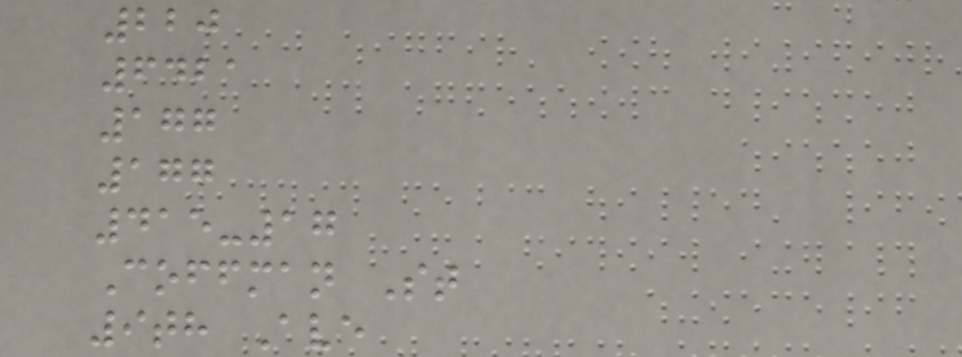220
6421
177
177
415-17
Coffman St
9th Ave
